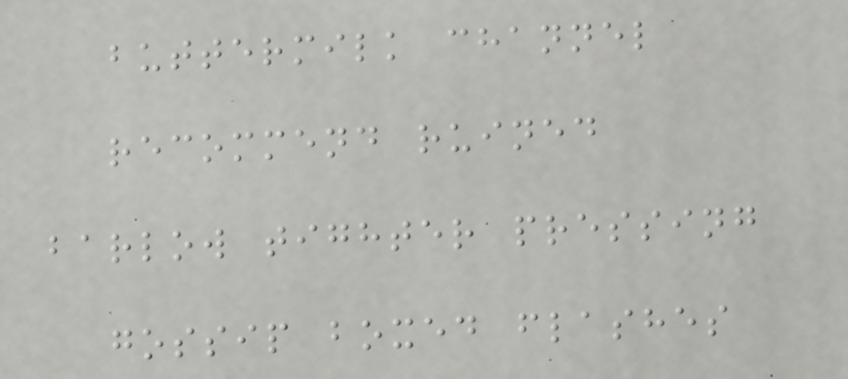buttermilk channel
recommend ruined
barlow tighter pressing
gossip boxed flashes
